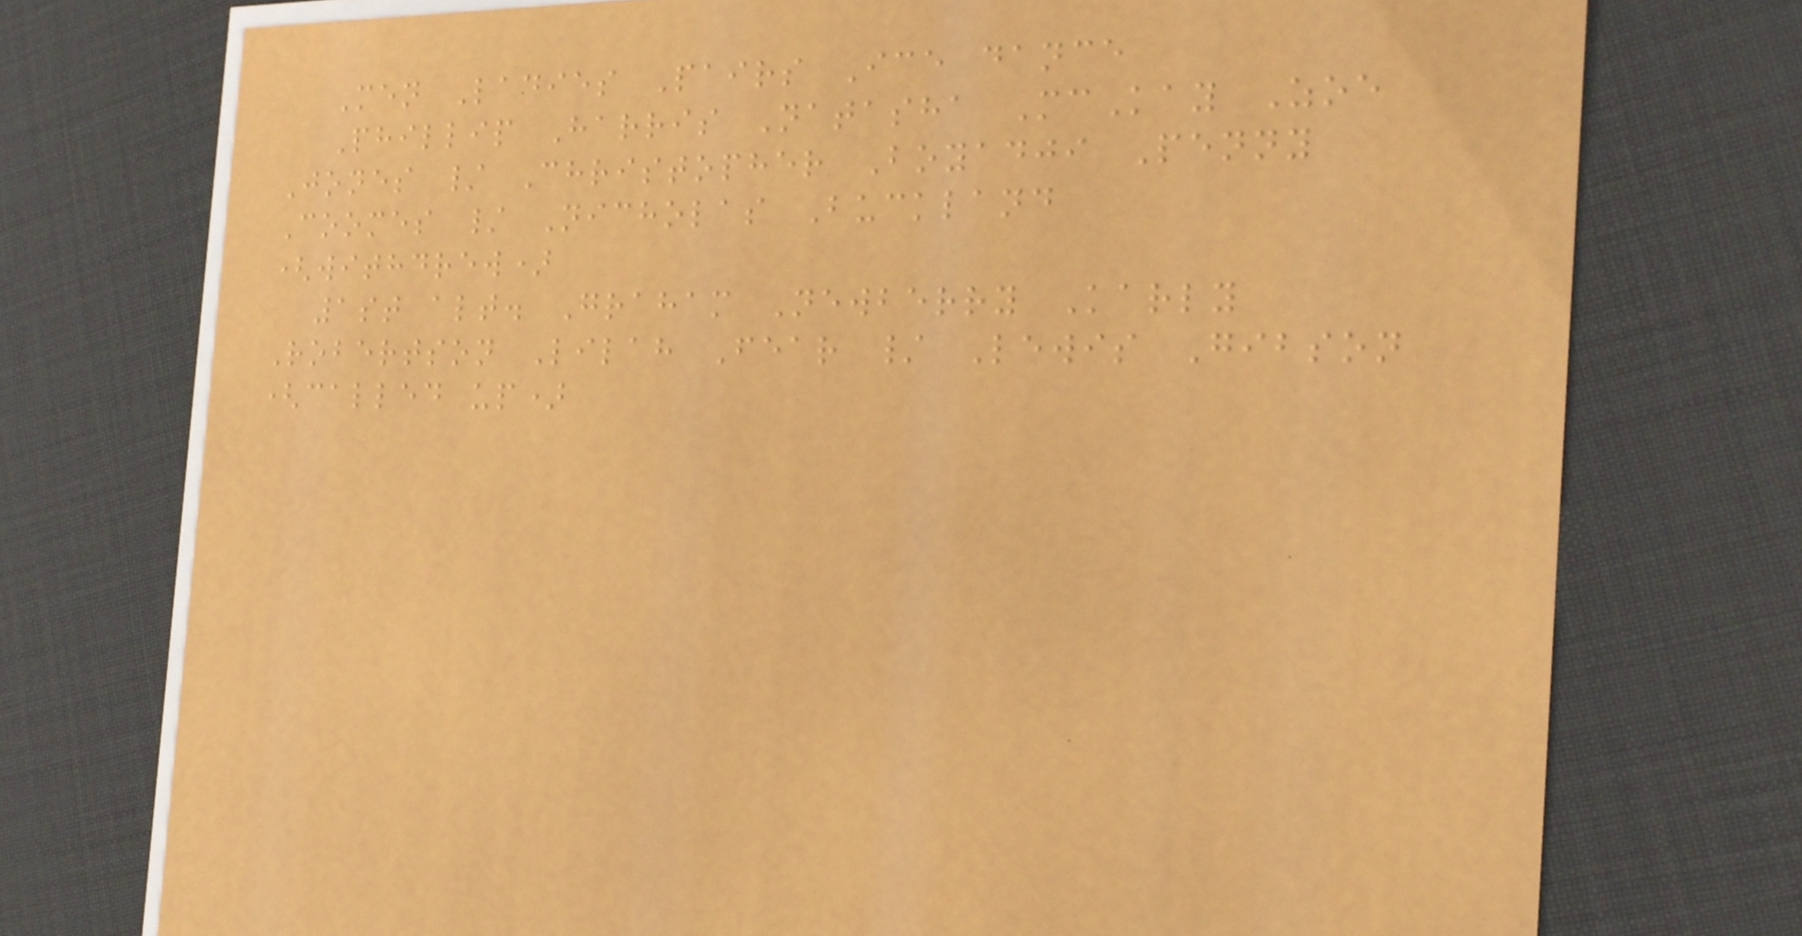Men Ladies Pairs Ice dance
Phillip Harris Natasha McKay Zoe
Jones / Christopher Boyadji Penny
Coomes / Nicholas Buckland
(withdrew)
1st alt. Graham Newberry Karly
Robertson Lilah Fear / Lewis Gibson
(called up)
